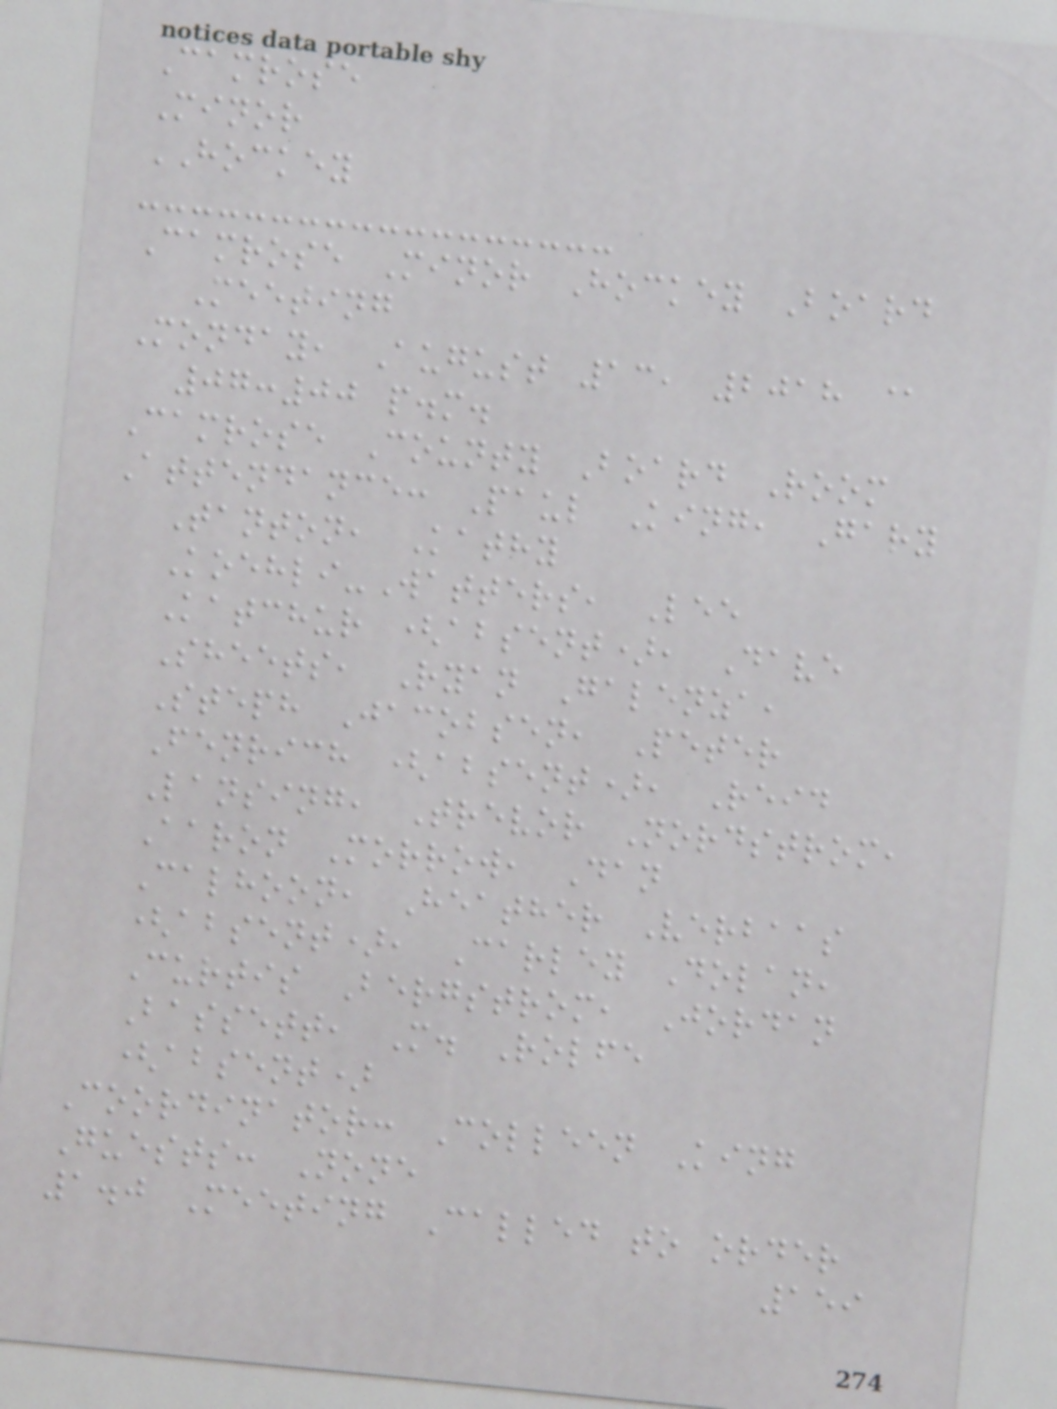Camrose
Minor
HOCKEY
Camrose Minor Hockey Board
Meeting
Monday, August 13, 2018 @
07:00 p.m.
Camrose County Board Room
Attendance: Paul King, Gary
Tanton, Kathy
Koehli-Watters, Lee
Katchur (absent), Dave
Sheets, Ryan Galenza,
Steph Jacobsen, Peter
Fenrich (absent), Reid
Lansing, Trevor Nordstrom,
Aaron Morrow, Dan
Calhoon, Heather Verbaas
(absent), Carley Dolan,
Curtis Bergstrom, Jordan
Bassett, M. Rolfe
(absent)
Coordinator: Colleen King
Guests: None
1.0 Meeting Called to order
159
